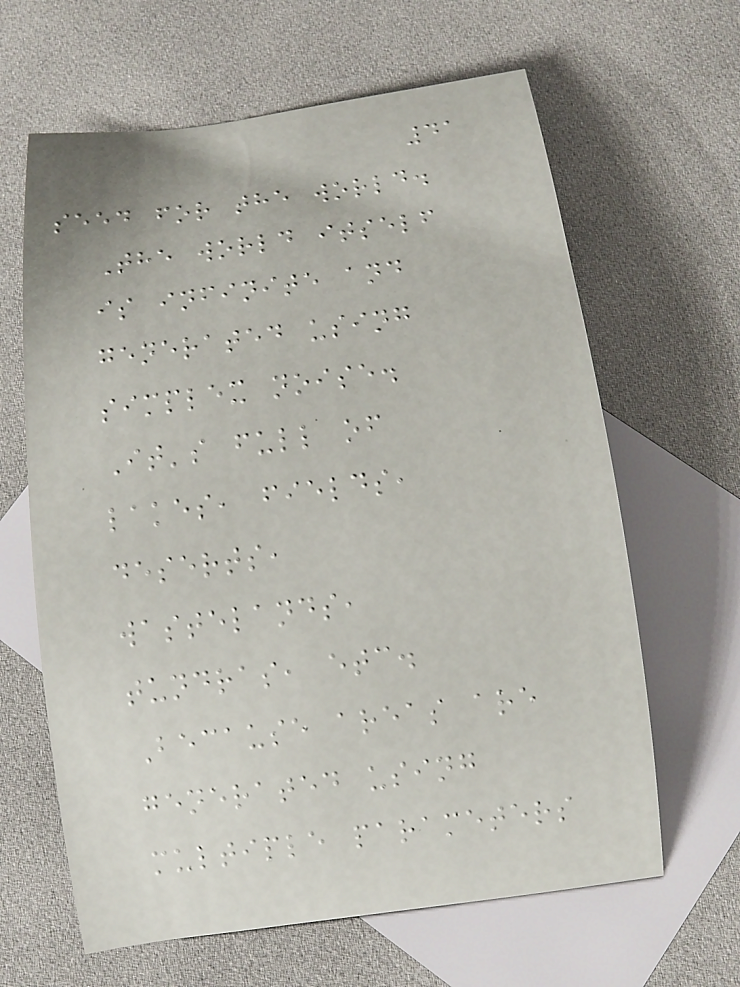41
seed for the world.
The world itself
is infinite and
generated using
simplex noise.
It's full of
lakes, fields,
deserts,
wastelands,
tundras, etc.
Because areas are
generated using
multiple parameters
